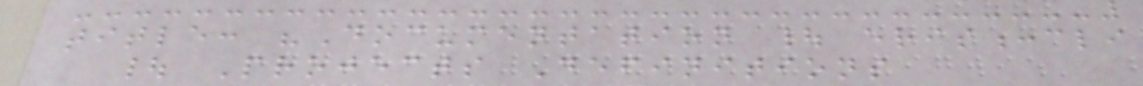title: "Documentation | eris:cli
| Projects Definitions
